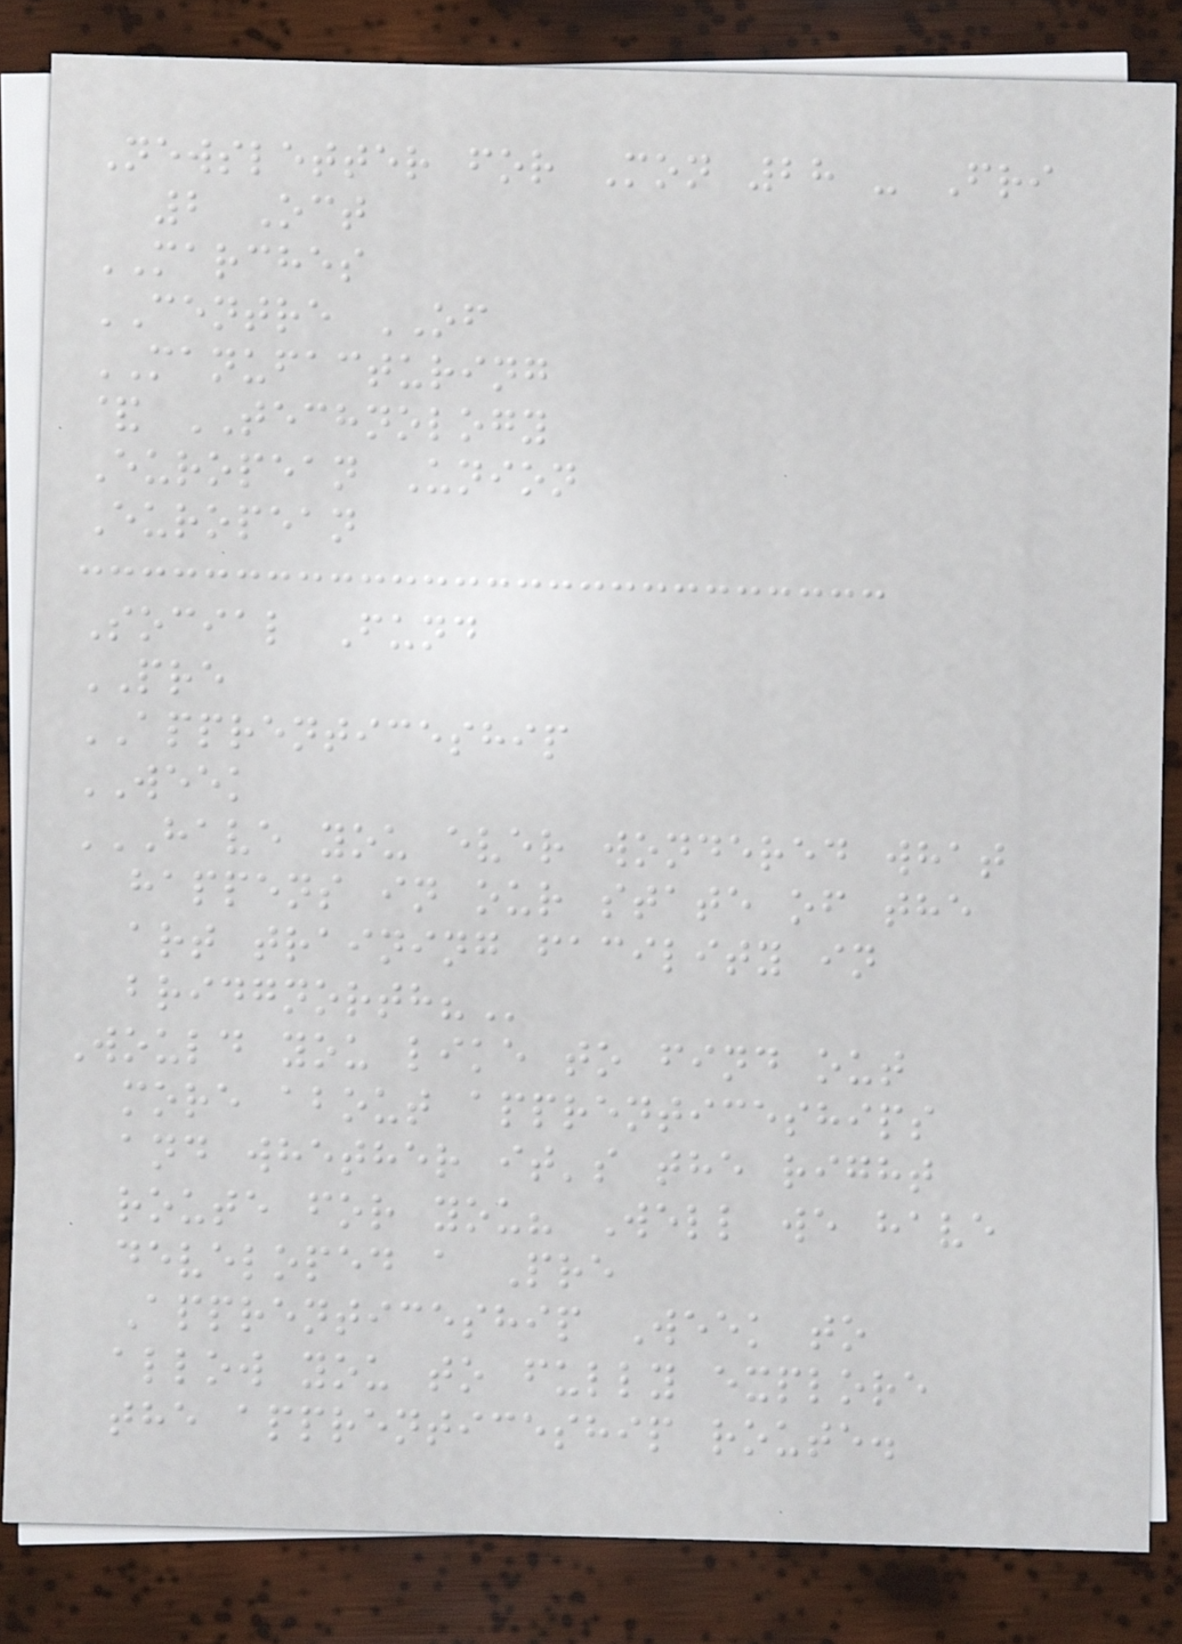Newsletter for Mon 28 - Fri
2 Oct
MARCHES
CENTRE OF
MANUFACTURING
& TECHNOLOGY
European Union
European
Social Fund
PRE
APPRENTICESHIP
WEEK
HAVE YOU EVER WONDERED WHAT
HAPPENS IN OUR STATE OF THE
ART TRAINING FACILITY IN
BRIDGNORTH?
Would you like to find out
more about apprenticeships
and whether it's the right
route for you? Well we have
developed a Pre
Apprenticeship Week to
allow you to fully explore
the apprenticeship route.
